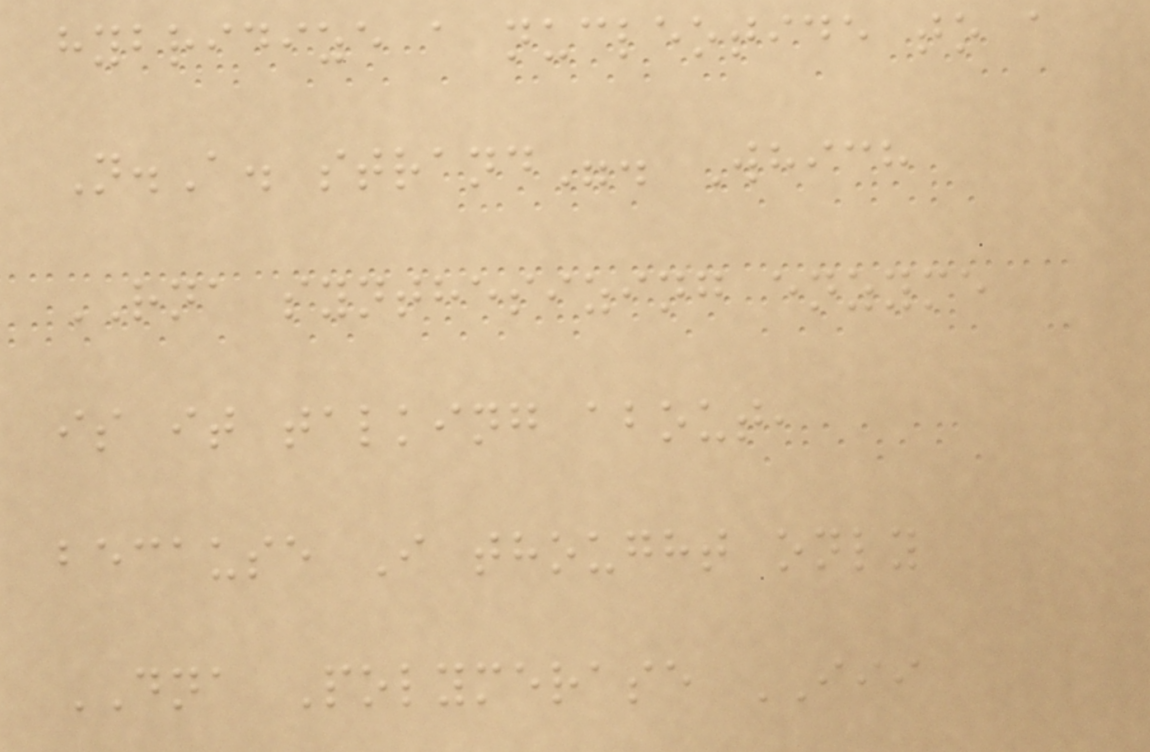hybridize a nucleotide to a
N.A. strand". Which
RNA synthesizing enzyme
is it talking about,
because I thought only
DNA Polymerase III
